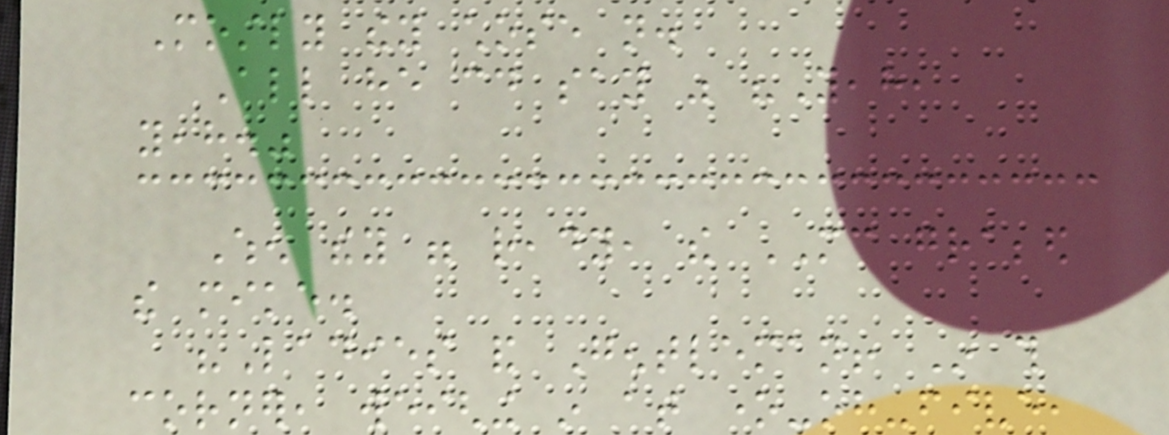Mostly they chose not.
All he could say was "Yeah,
yeah."
When they were ready, the MC grabbed
the mike.
"Ladies and Gentleman! In this
corner, weighing in at one-oh-five,
